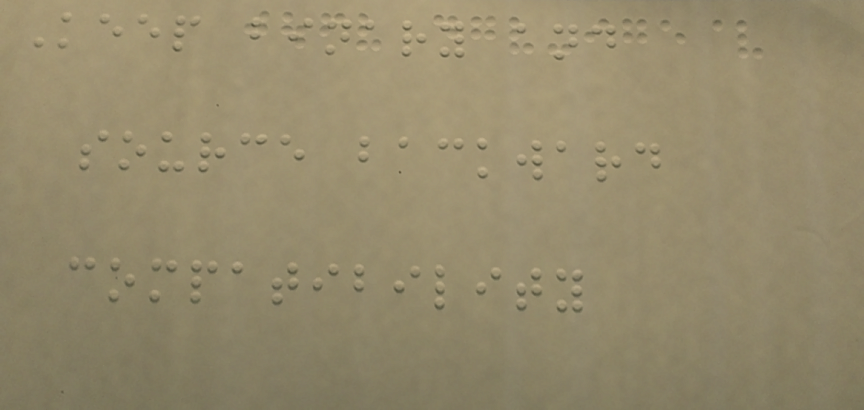Keep binary and
source backward
compatibility
